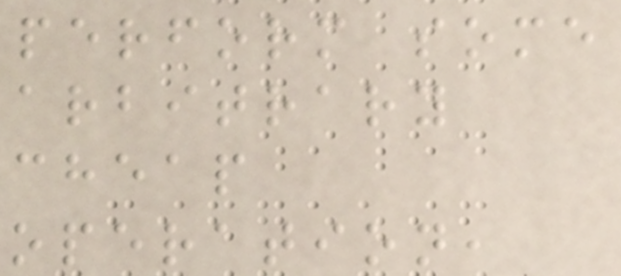perform some
arbitrary
cheap
operation,
